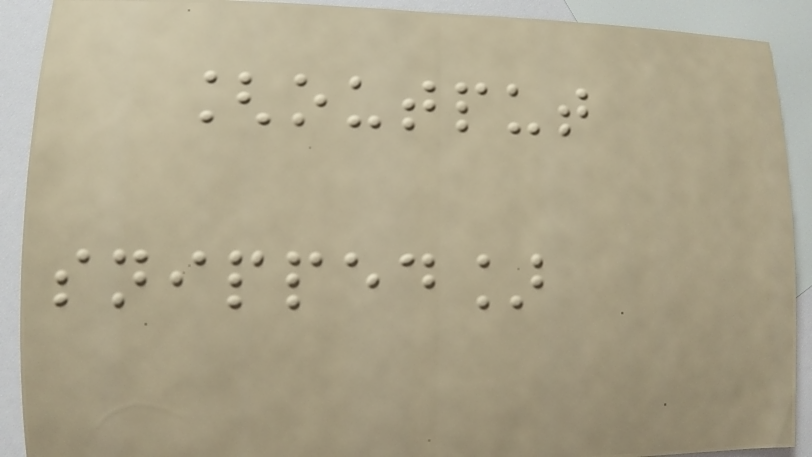[output
snipped]
